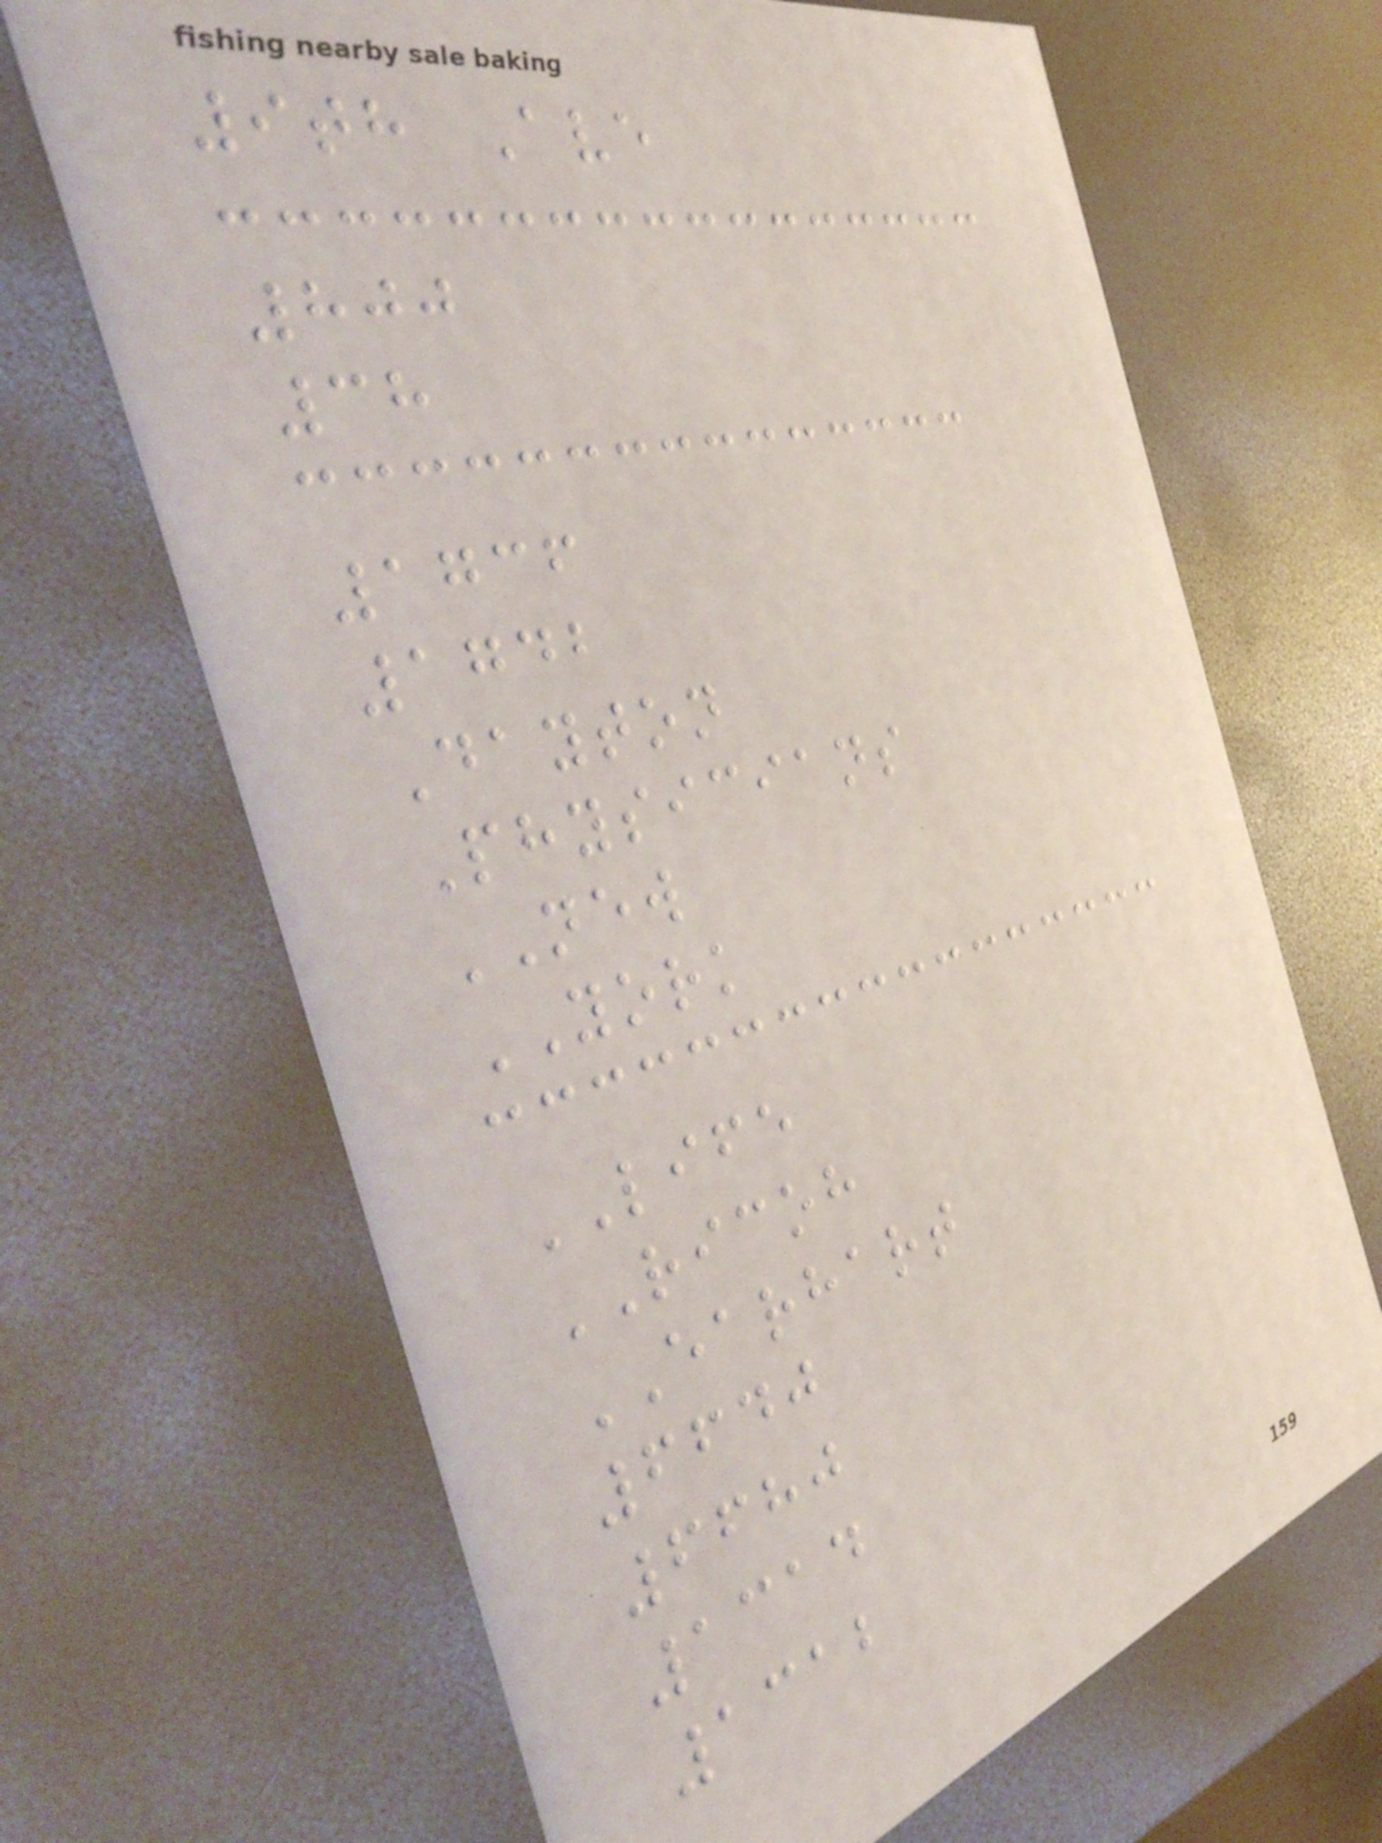9th Ave
800
38
1736
1742
Dayton
Physicians
NEW
YORK
LIFE
RICOH
EARHART
6640
6680
1314
1312
